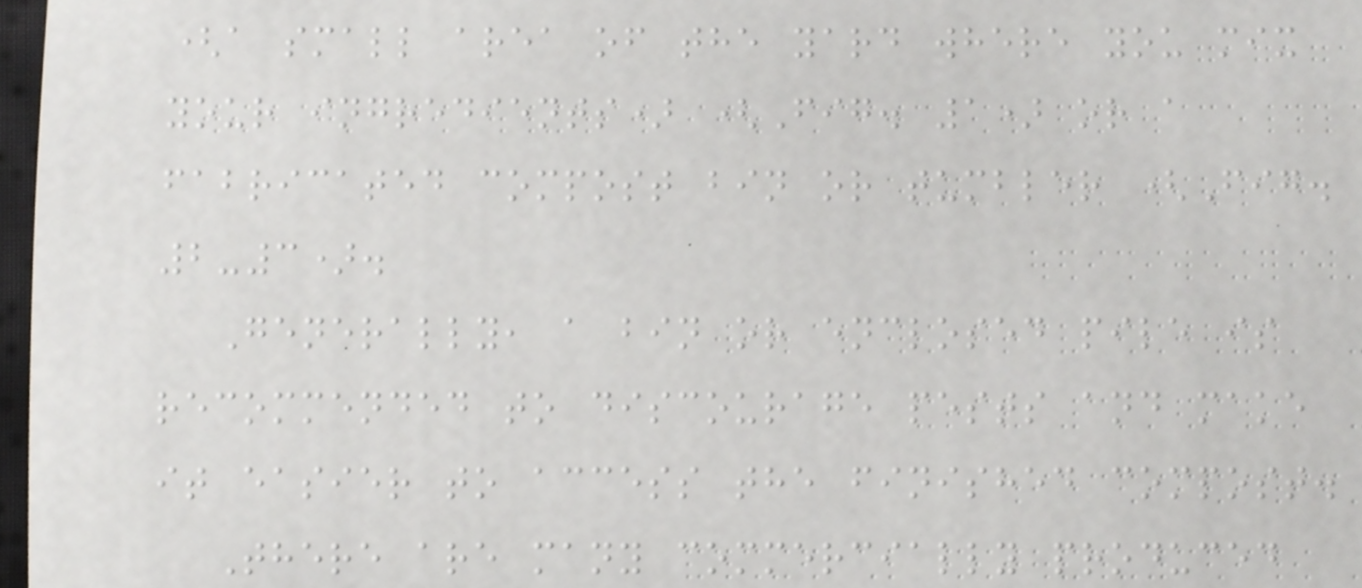(a small area of the yard where you mix
your ingredients) (Fig. 1) or a
fabricated compost bin or tumbler (Fig.
2-3).
Generally, a bin or enclosed pile is
recommended to discourage pests and make
it easier to access the finished compost.
There are many commercially produced
